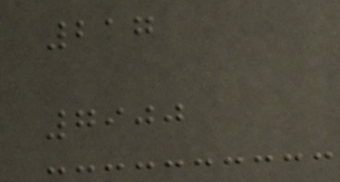217
7900
